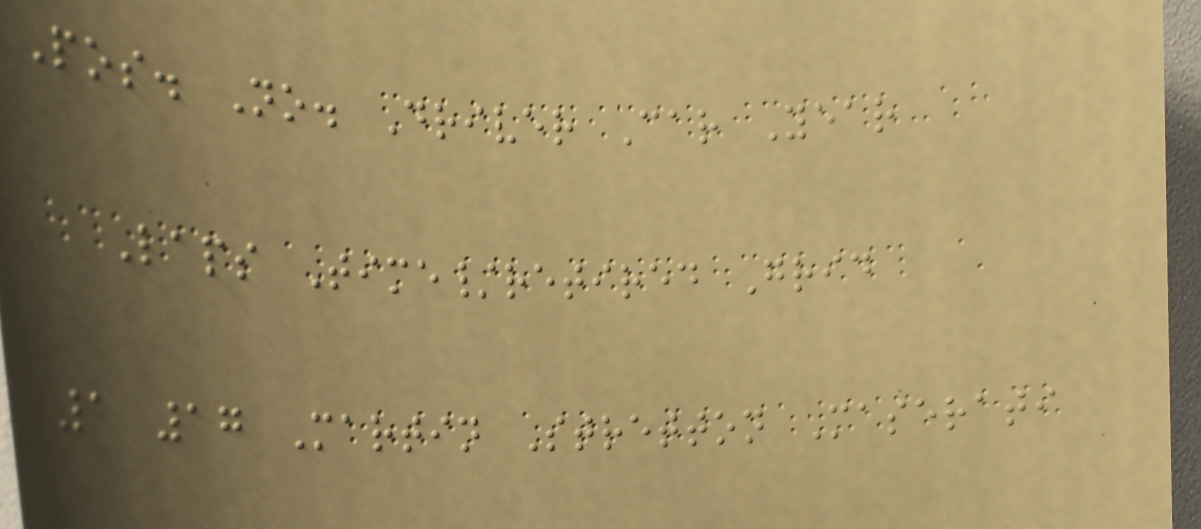Pos. No. Driver Car Year
Laps Time/retired Grid
1 17 Martin Stretton Maserati
